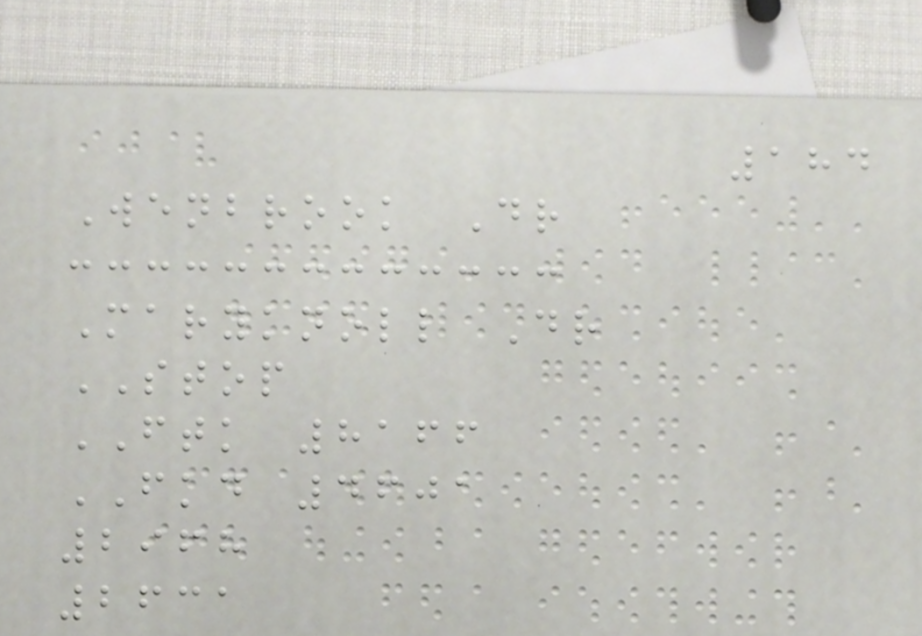184
Wenbrook Dr
Maryknoll Dr
STOP
FTK 8166
FKD 4601
2968
2631
